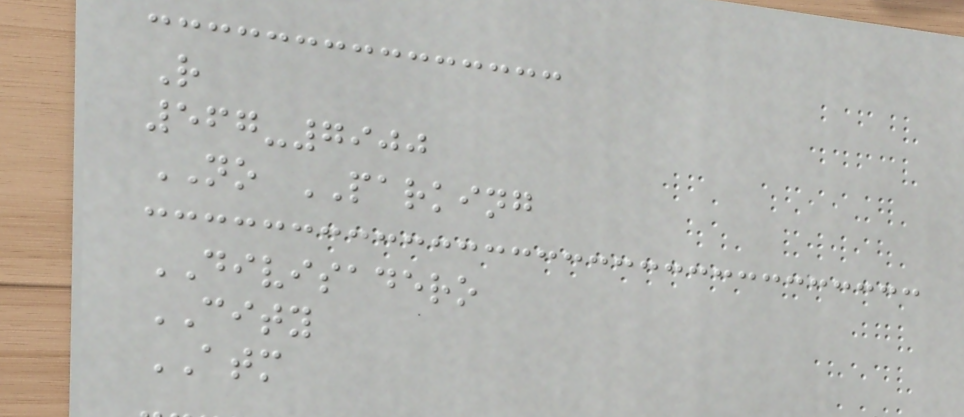R
567-7900
NO PARKING
DIVISADERO
CITY
ATM
